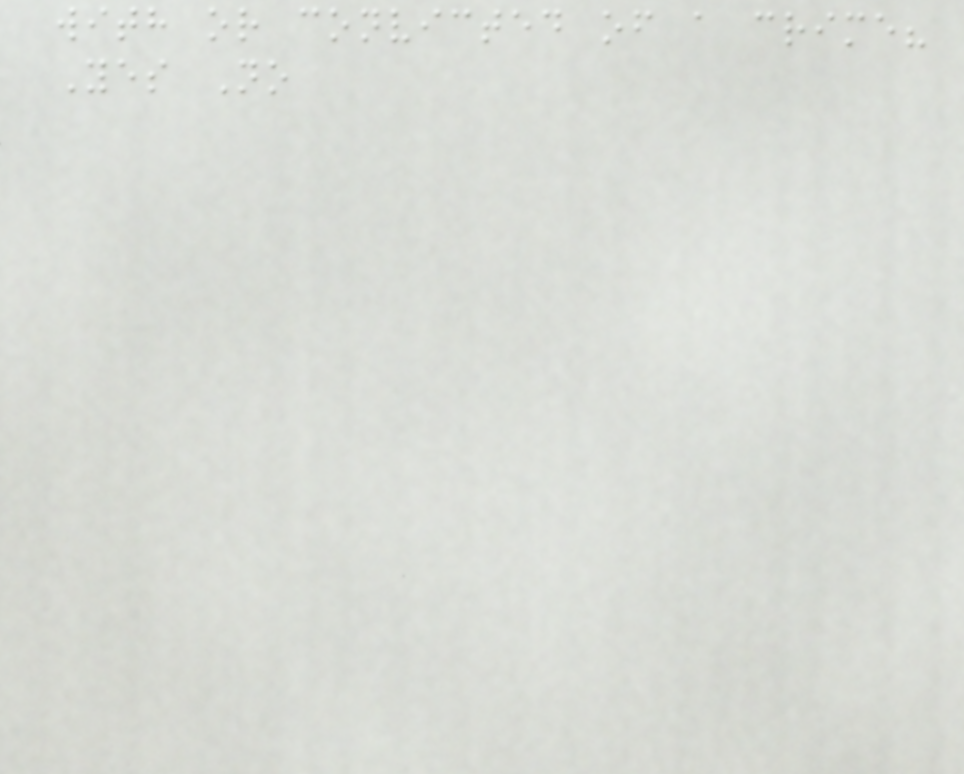with or convicted of a crime?
Yes No
